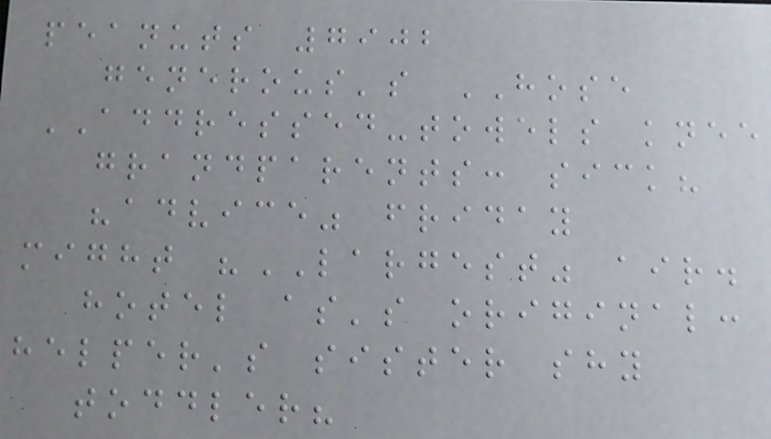peanuts 7902
generous's HOSE
ADDRESSED-towels knee
grandparents: sick?
"advice" friday
might "LARGEST" air.
hotel as's original:
helper's sister shy
toddler?
